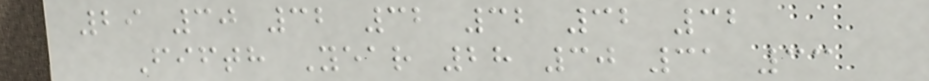29 30 32 32 32 32 32
Fifth Year 28 30 31 33
